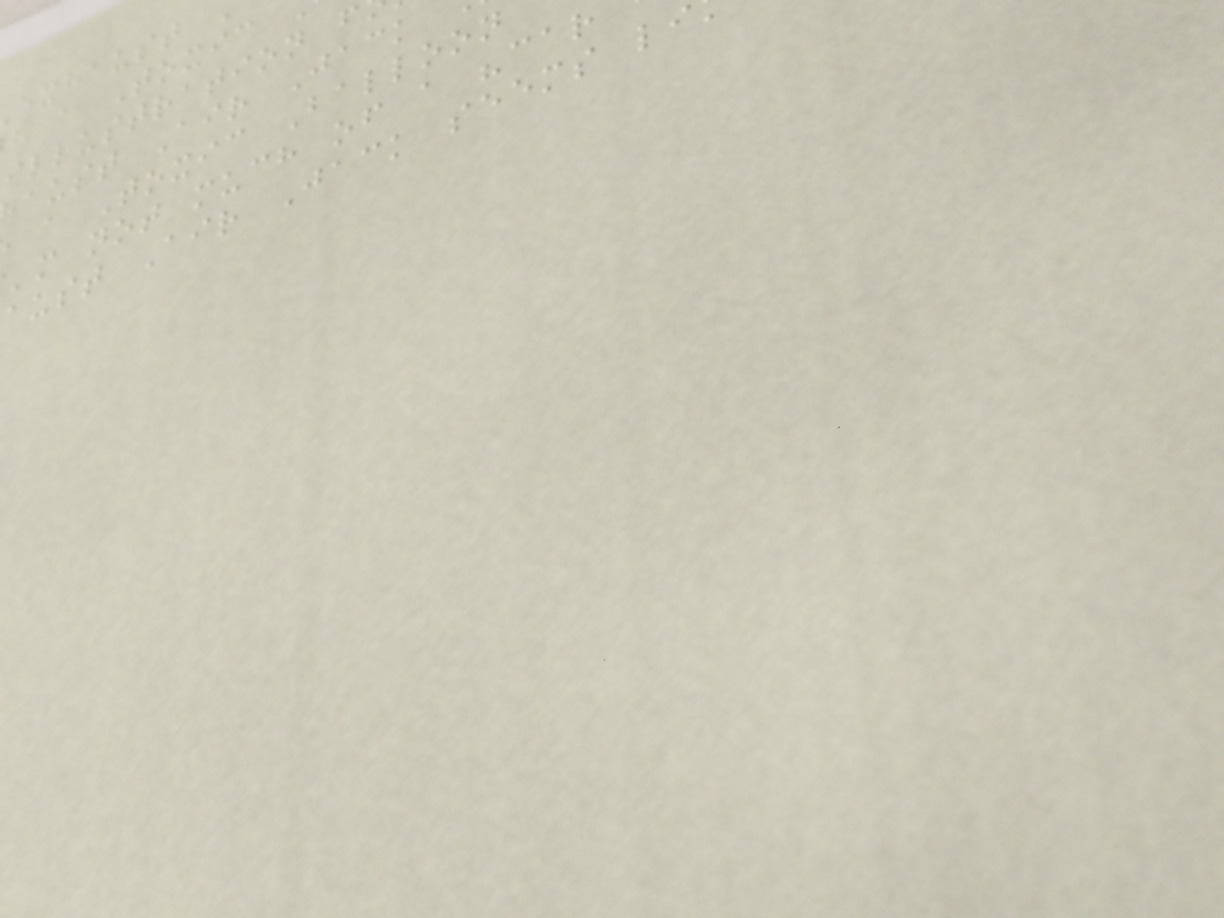h a Toxic
illustration f
aust Air Jack
a Toxic Balloon
'm not much of a "car
aust Air Jack seems li
